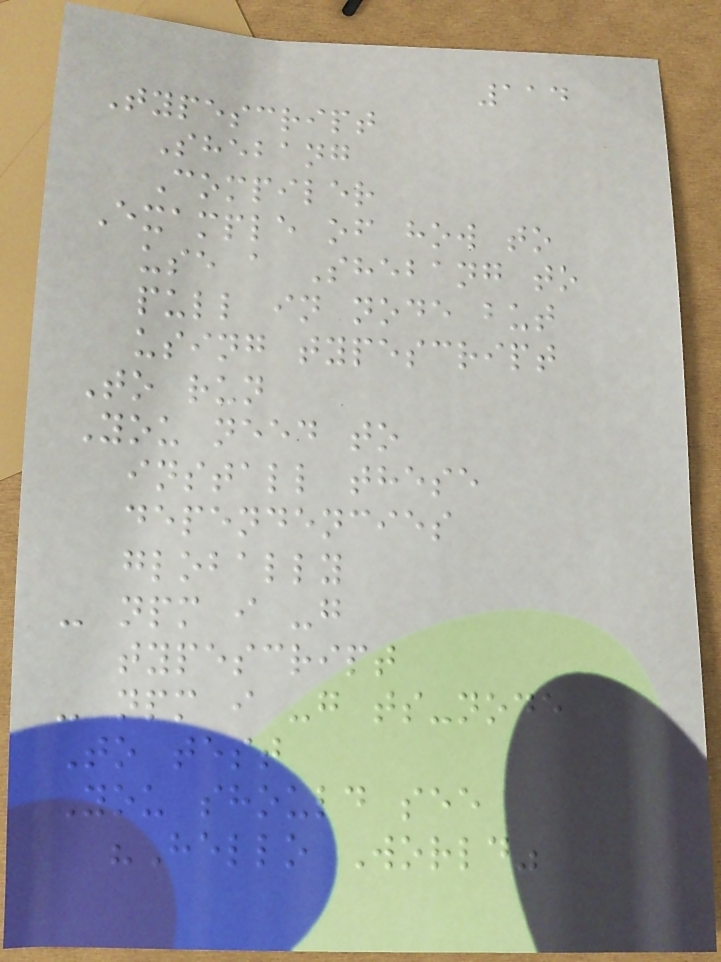114
Typescript
Shebang
Compiler
Example of how to
use a Shebang to
pull in node but
using typescript
To run
You need to
install these
dependencies
globally
- npm i -g
typescript
- npm i -g ts-node
To test
You should see
"Hello World"
